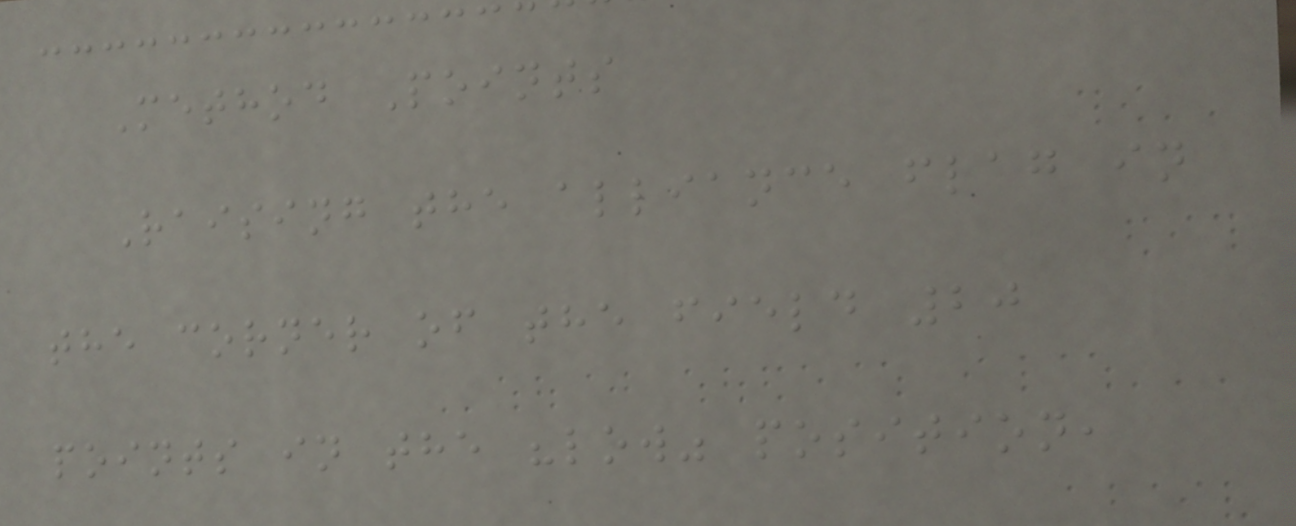Method Points
Raising the alliance flag in
the corner of the field 20
points in the "low" position,
